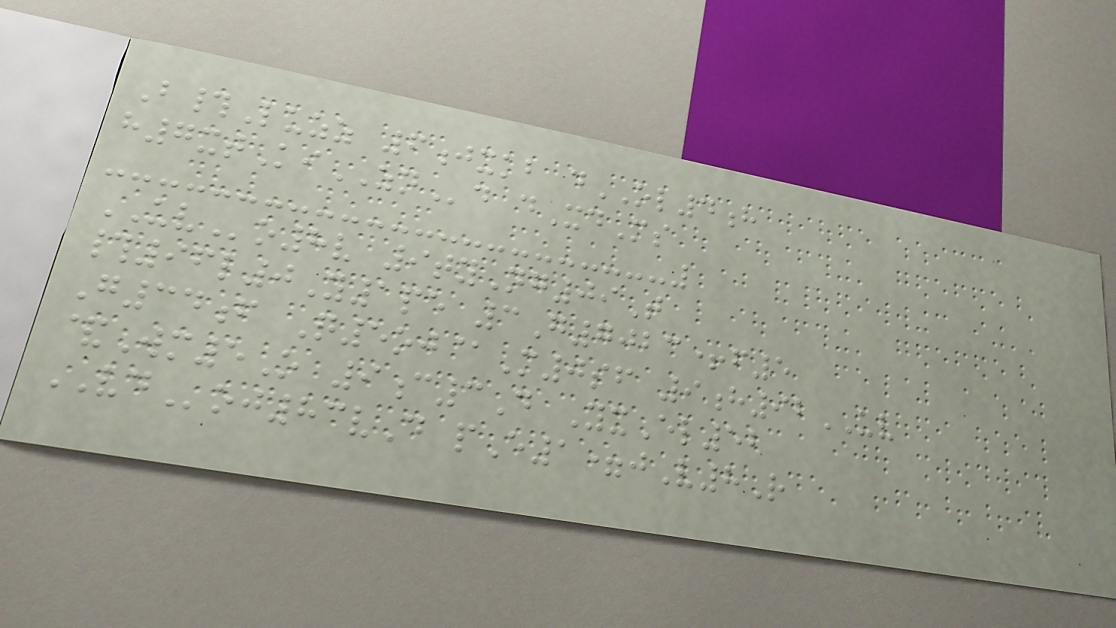B#Luzz 6jxkb dOL4h
h7xtKiZNd dXdMs
UVo8v 9tyNg09T
#96l0Y1pe 3G7023+f5
G34f Q5oj@M0sf 9h92UV
&Wm5O 9c3D YxEl52
VDoj83vD pE1=jV8R
